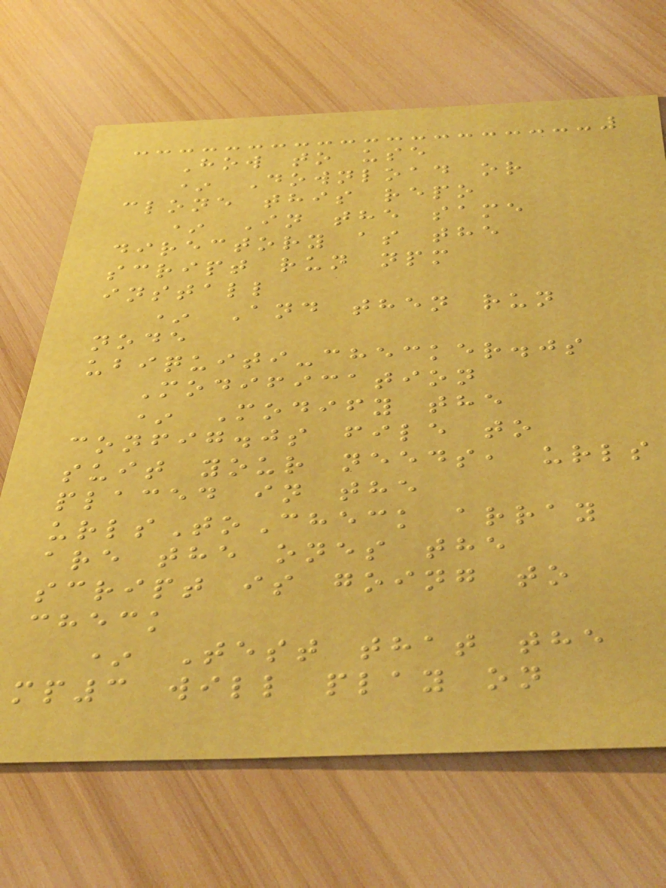How to use
* Download or
clone this repo
* In the same
directory as the
script run npm
install
* And then run
node
ubiquiti-checker.js
Modification
* Modify the
config.js file to
suit your needs, urls
placed in the
urlsToCheck array
are the ones the
script is going to
check
* Test that the
mp3 will play on
